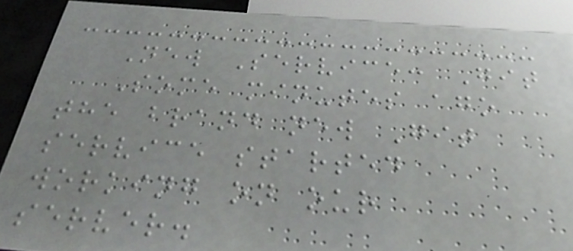New Service: Git
Some minutes ago
the brand new Git
service started
working on our
server.
